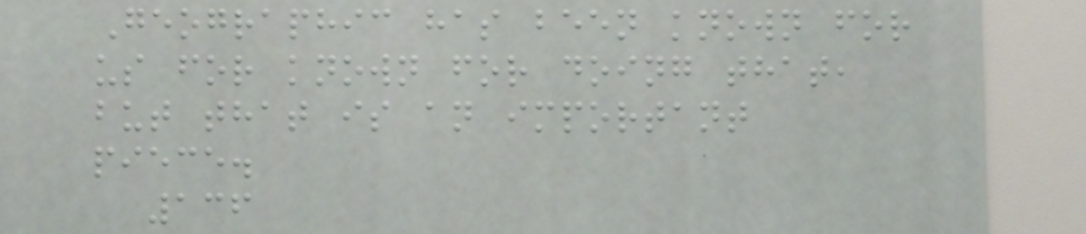Geographic has been known for
us for known for doing that,
but that is an important
piece.
136
